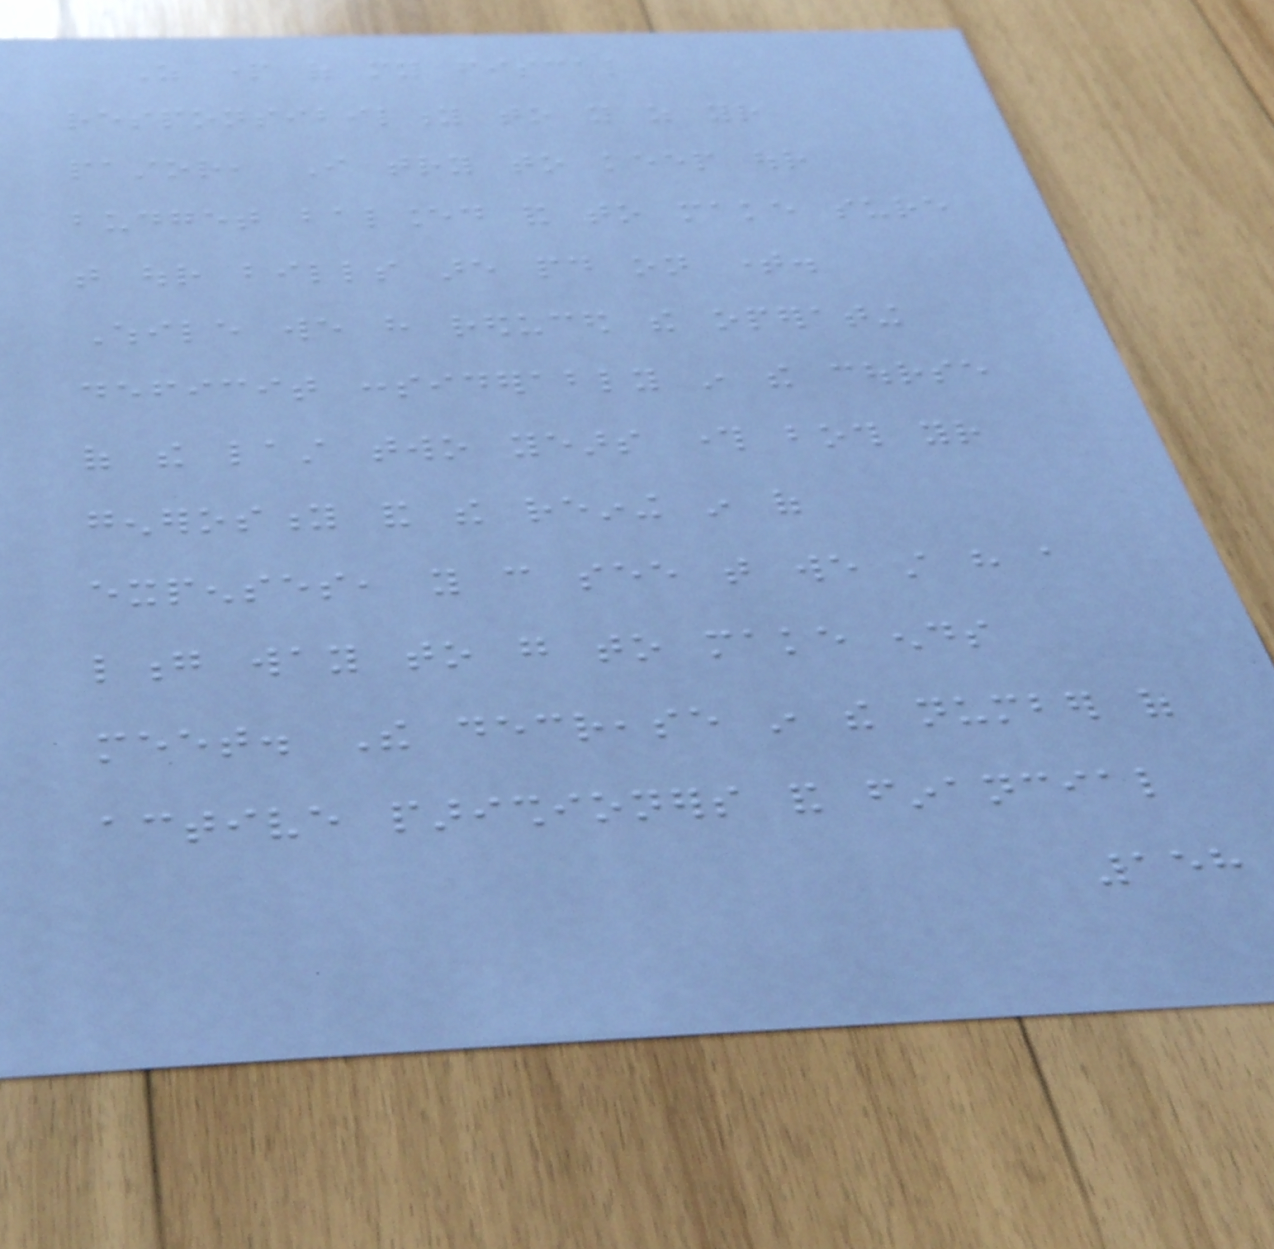As part of my fiscal
responsibility to you as your
pastor, I try to keep our
budget balanced and to make sure
that our bills are paid on time.
While we have reduced the operating
deficit considerably in the course
of the last two years through both your
generosity and the reining in of
expenses, you can see that we still have a
long way to go to make ends
meet. The decrease in the number of
active parishioners and financial
158
